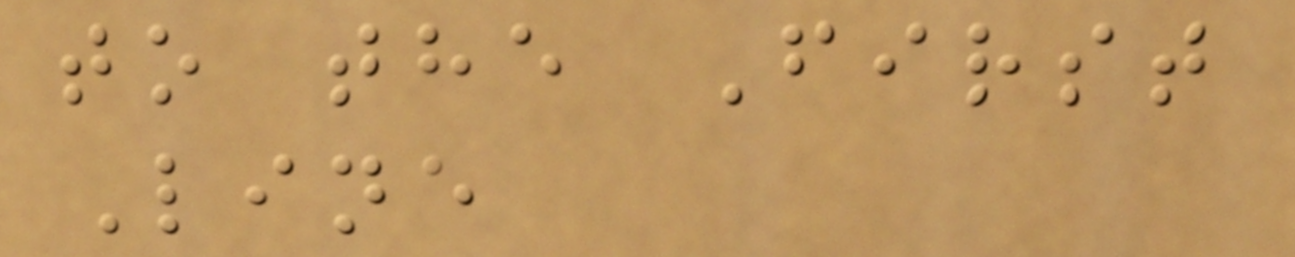to the First
Line
